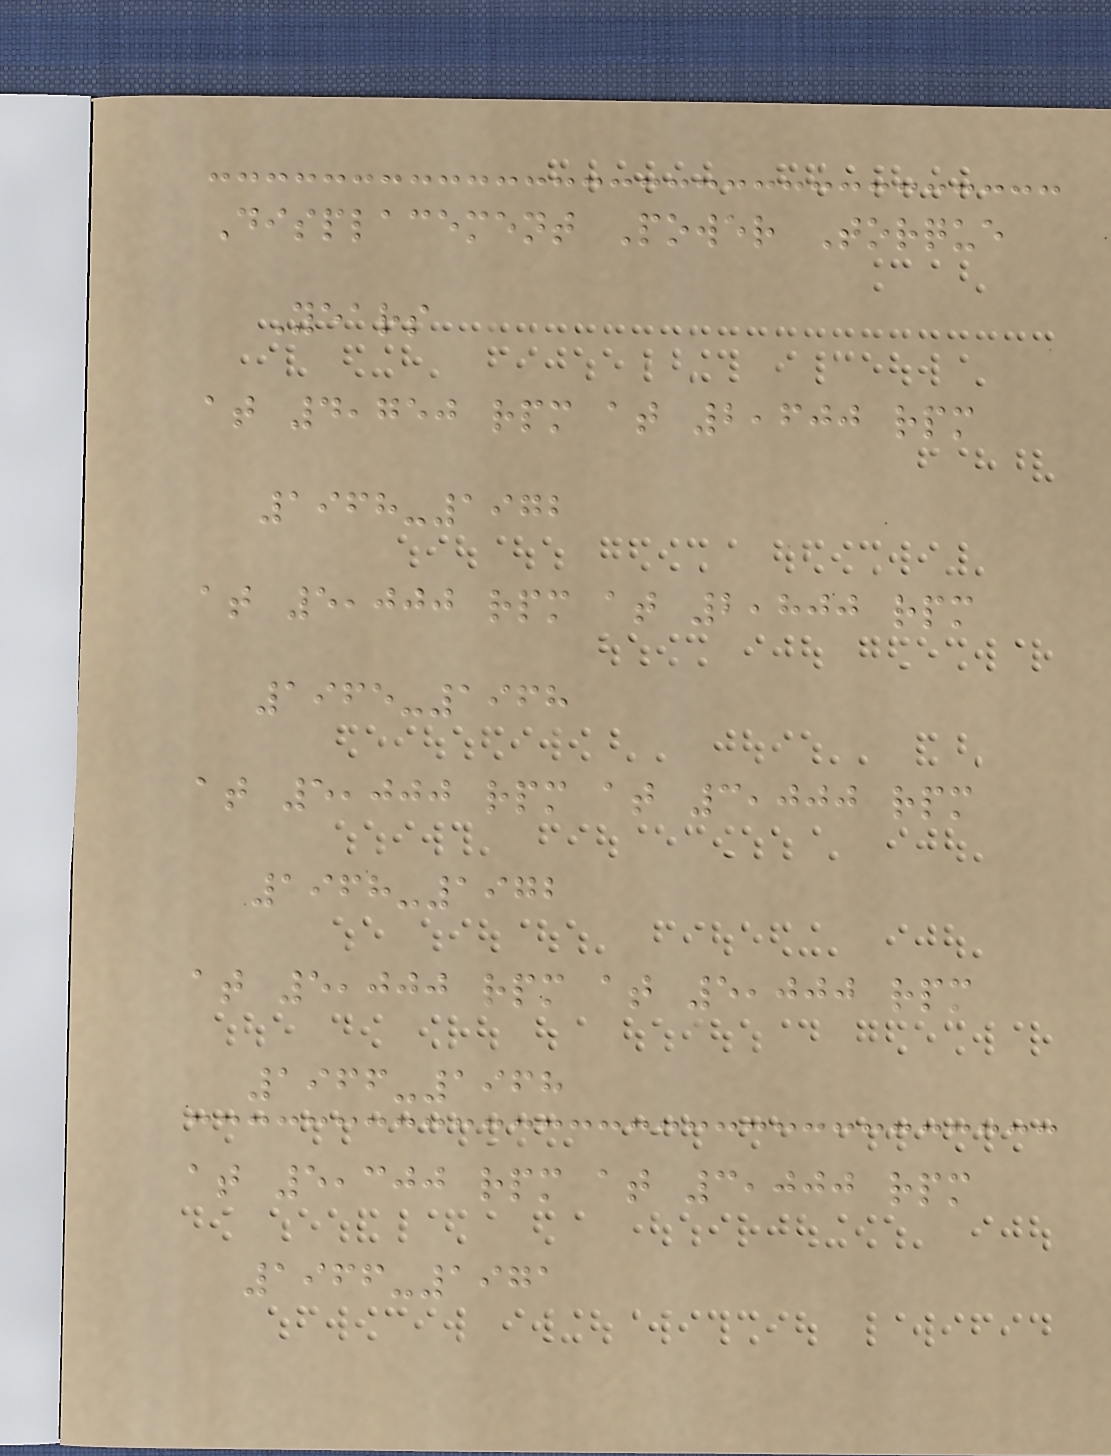Displacement Power Torque
Years
at 4,750 rpm at 2,600 rpm
1968-1972
at 5,000 rpm at 2,800 rpm
1965-1968
at 5,000 rpm at 3,000 rpm
1968-1972
at 5,000 rpm at 5,000 rpm
1966-1968
at 5,300 rpm at 3,000 rpm
1966-1971
